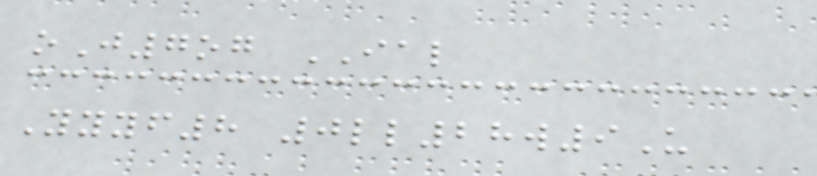oJ7og IAL
Yyyf8 0ll28w9U
